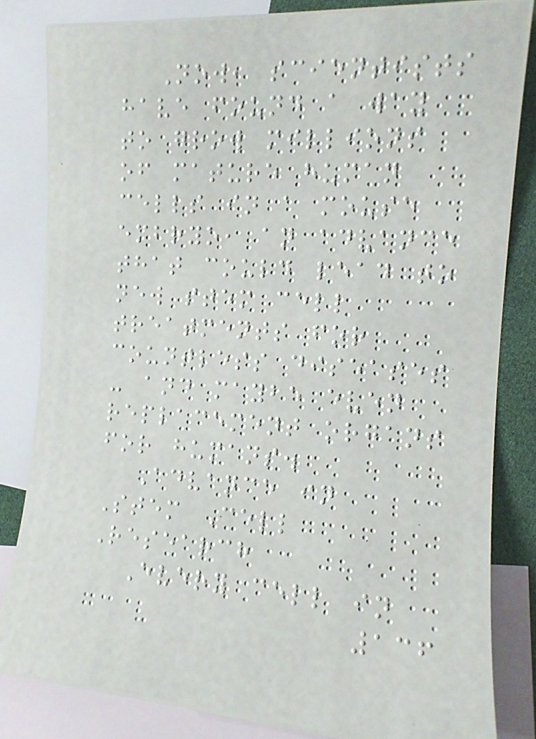Now, scientists
have found a way
to grow millions
of mature human
cells in a mouse
embryo, an advance
that could lead to
new stem cell
treatments for
countless diseases
- and maybe even
replacement organs
for humans.
Advance in
Stem Cell
Research
Every cell in
136
